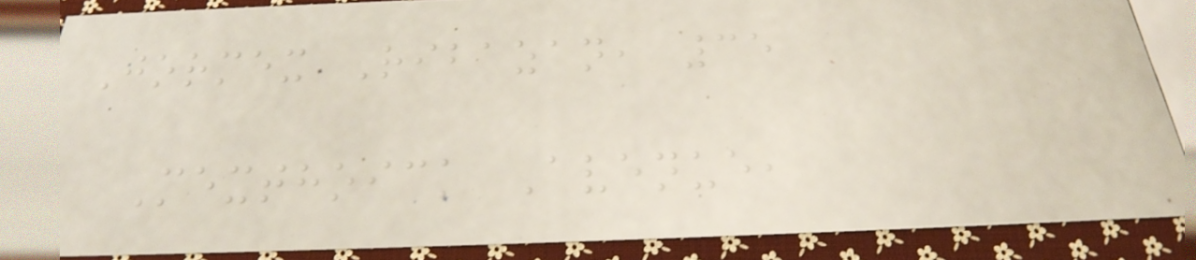Jormex Ribazan, 35
Mexthoick Avenue,
